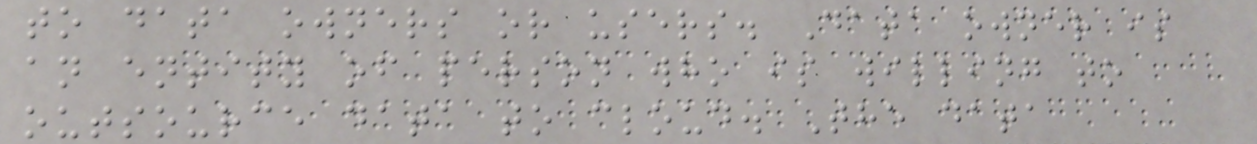to data owners or users. Data owner is
an entity of person who is willing to
outsource data to cloud. The data
